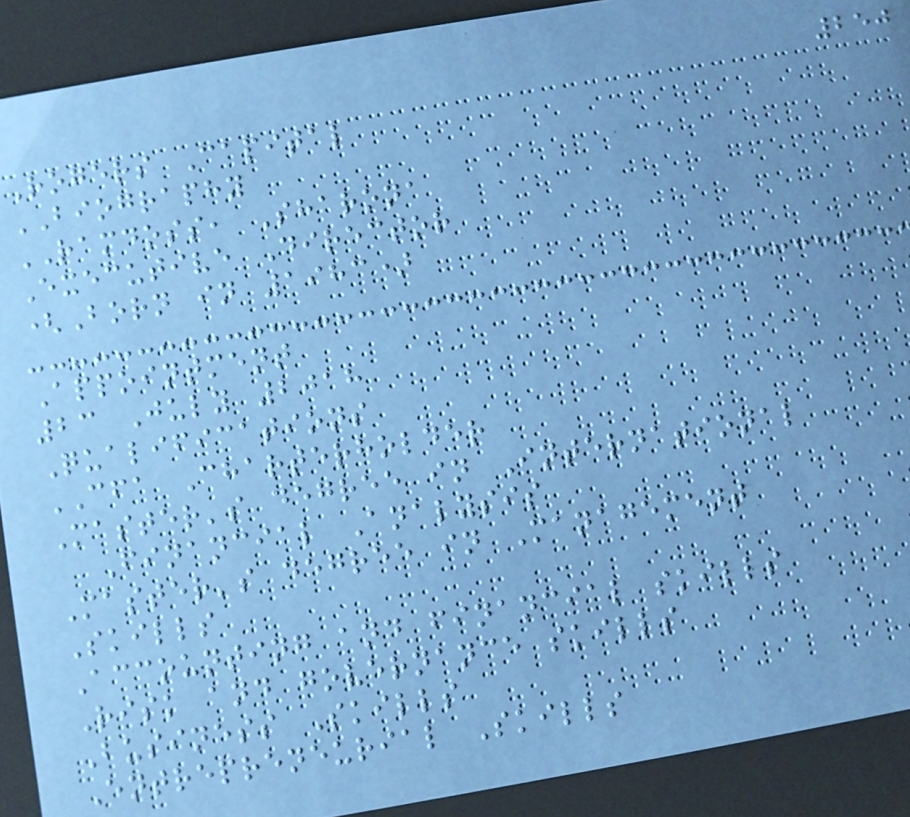250
Rogers Capital
BIOGRAPHY
RAMDOSS, Sharona
Executive Director
(Born in 1983)
Appointment
23 July 2018
Qualifications
CFA Charterholder
Master's degree in International
Financial Analysis
Master's degree in Management
Skills
Accounting and financial skills
Risk and governance skills
Business Skills
Entrepreneurial Skills
